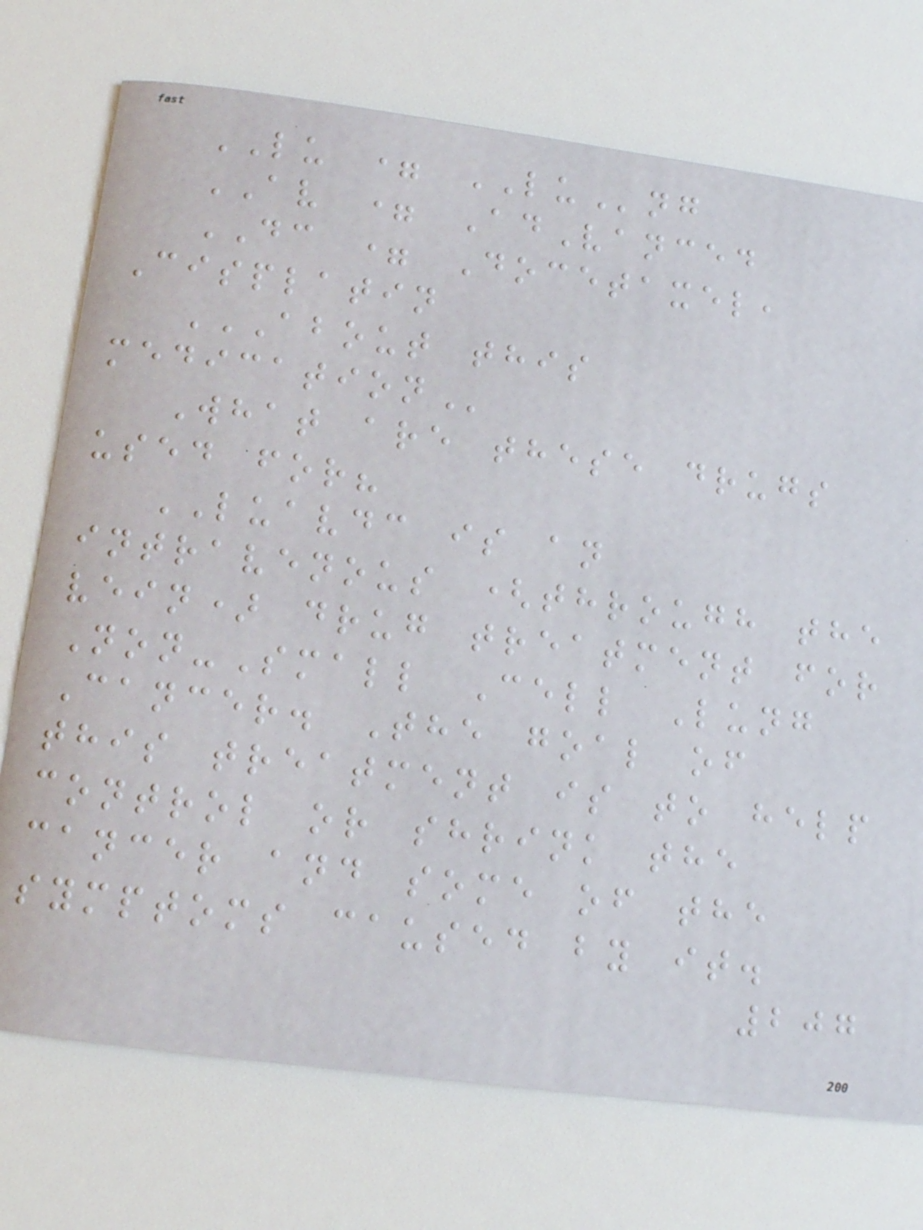LU = LUng
AV = AdVanced
DC = Docetaxel,
Cisplatin
ABOUT THIS
MEDICATION
What are these drugs
used for?
LUAVDC is an
intravenous (through the
vein) drug treatment for
Non-Small Cell Lung
Cancer. The goal of
this treatment is to help
control or shrink the
cancer and some of the
symptoms caused by it.
207
